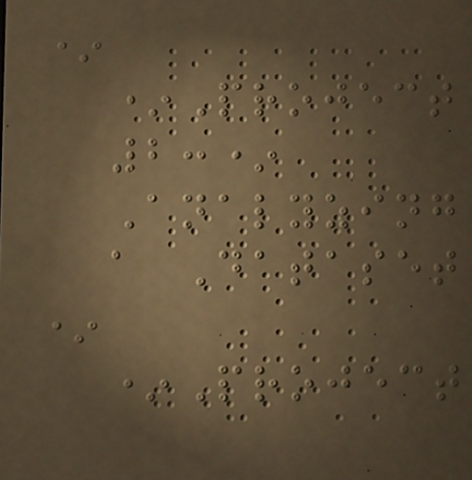*
*Project
2:*
Analyzing
a Dataset
*
*Project
